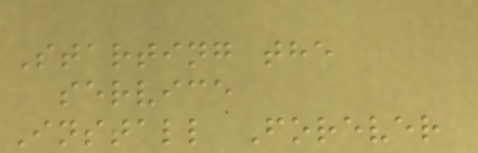Starting the
service
Install Forever
